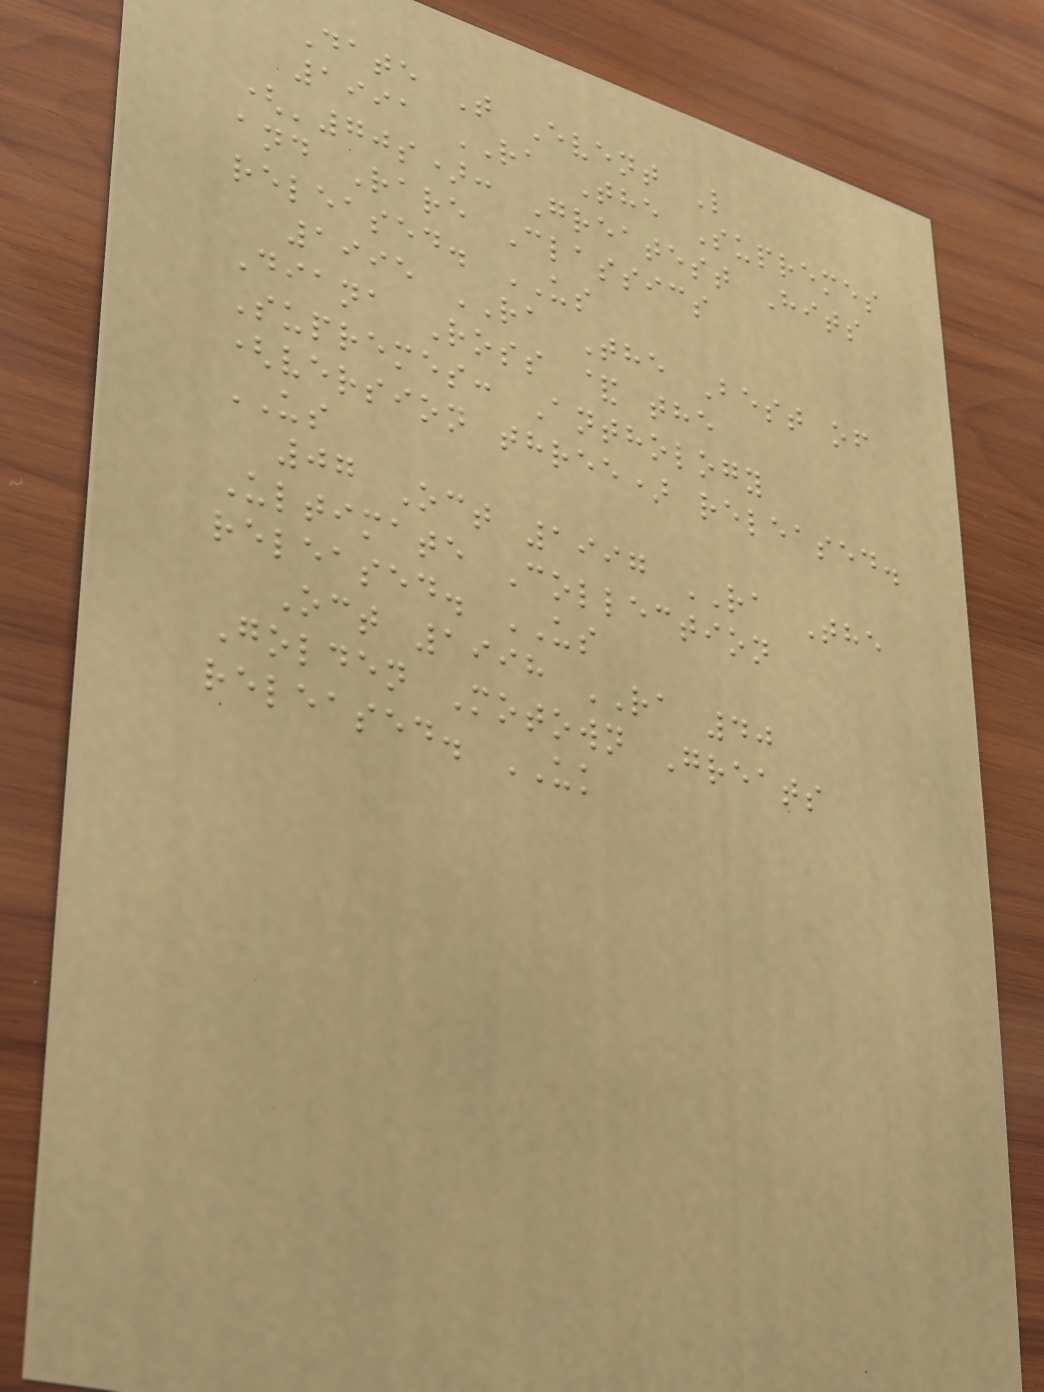Date T Event L
1991 RA The Supremes
('70s): Greatest Hits
and Rare Classics
released. US
1995 RA The Best of
Diana Ross & the
Supremes: Anthology
(version three) released.
US
07 Oct 1997 RA The
Ultimate Collection
released. US
Oct 1998 RA 40
Golden Motown Greats
released. UK
